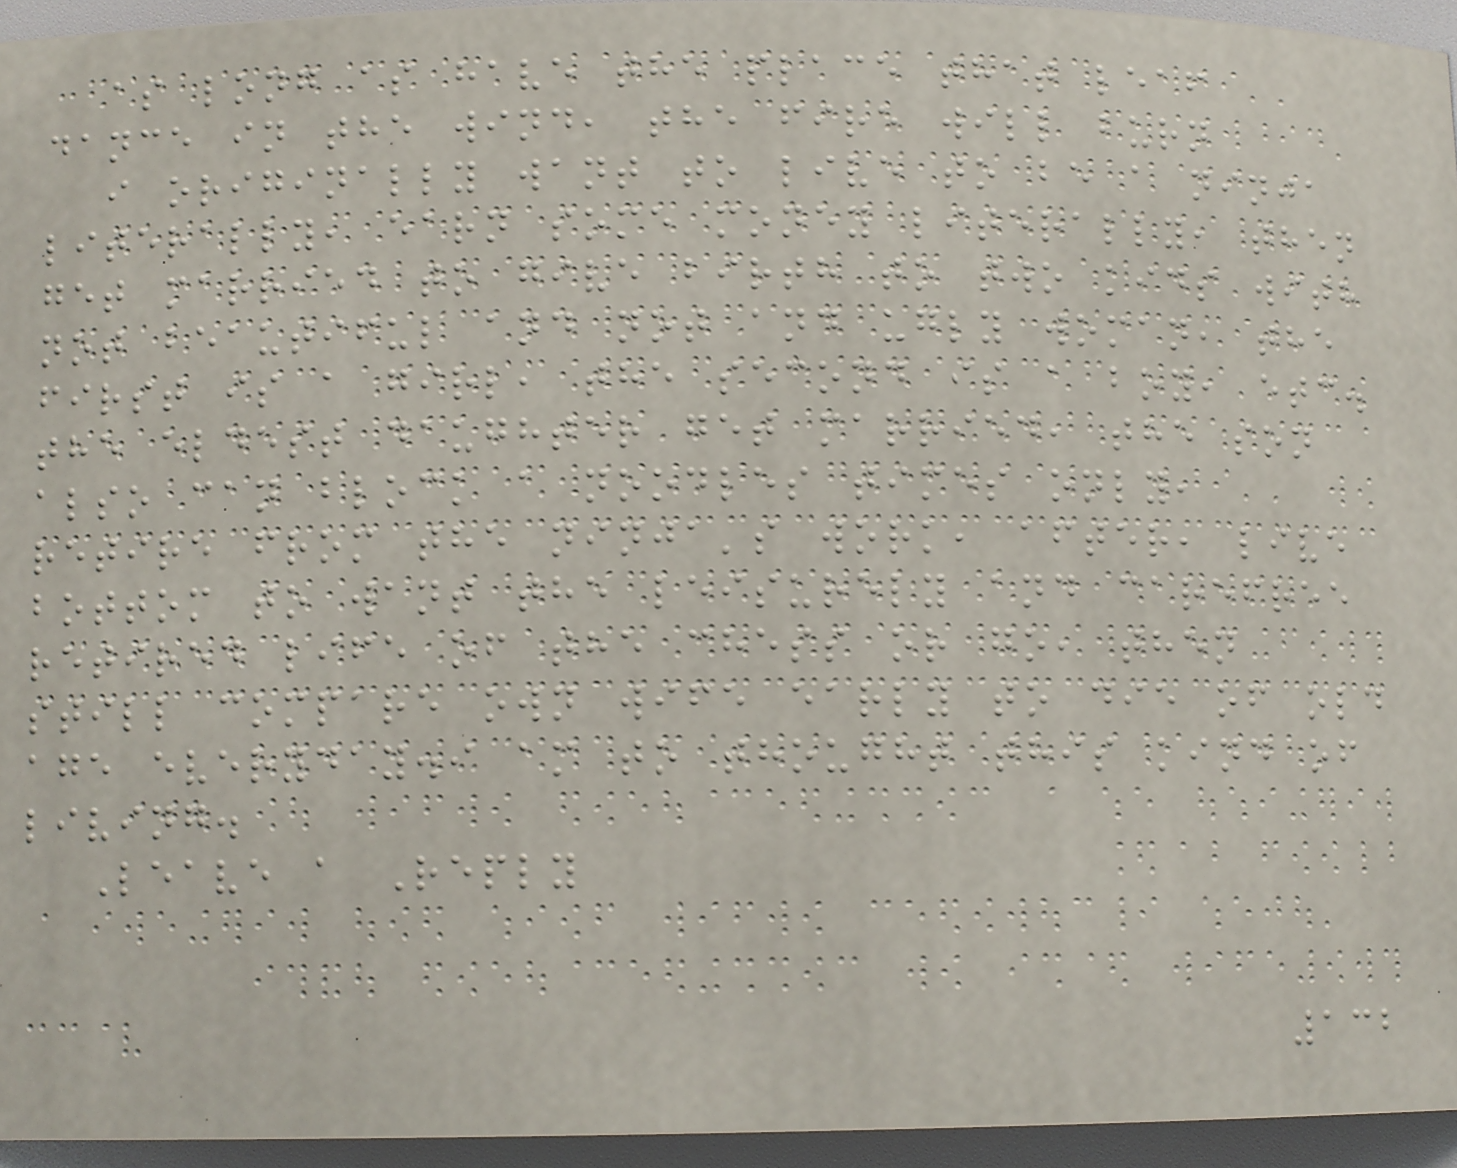as long as have the place that leaf
dance in the wind, the fire will burn
i originally want to live to be a ninja
literally, earn some money literally, then
get married to give birth to two kids with
not beautiful and not and ugly woman, the
first is a girl, the second is a boy, etc.
the eldest daughter get married, the son
also can block a noodles times only,
retire from the ninja's work, after, live
bottom to want the leisurely and carefree
retired life of the chess or go, then
still compare own wife early to die of old
age everyday.i am to thought this kind of
living.
Leave a Reply
132
